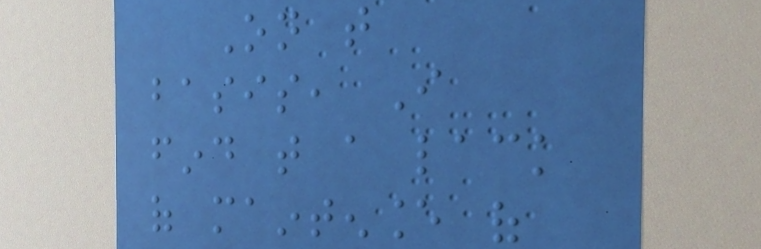On that
basis, I
find that a lack
of maintenance of
